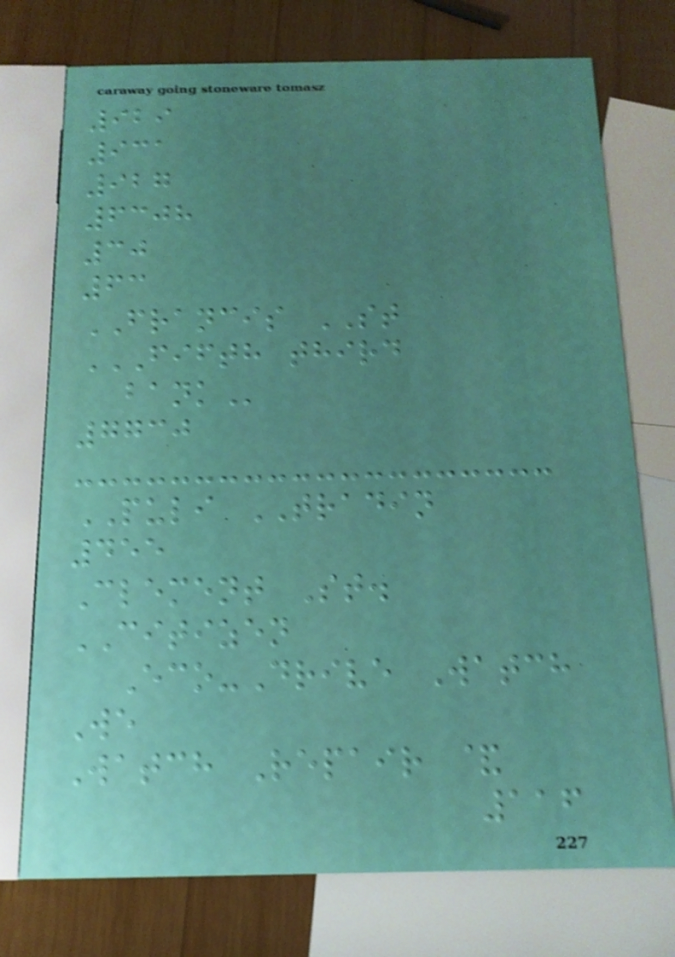929
931
927
6308
30
63
FRANCIS ST
FIFTH THIRD
BANK
7730
PULI TRADIN
455
Clement St.
CITIZEN
Eco-Drive Watch
We
Watch Repair &
116
